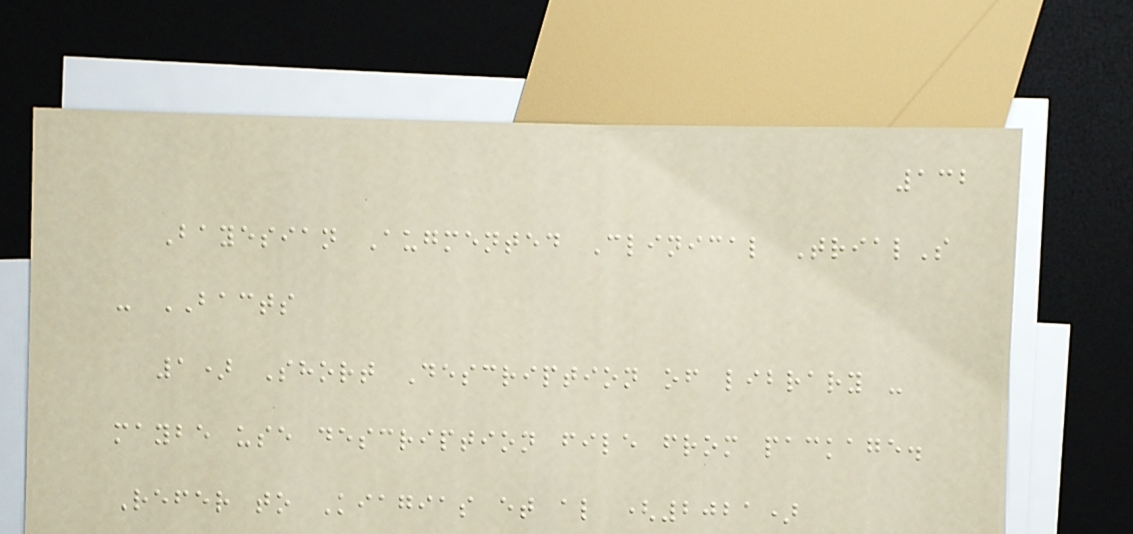132
Bayesian Augmented Clinical TrialS
- BACTS
1) Short Description of library -
maybe use description file from package.
Refer to Kiagias et al (2021)
